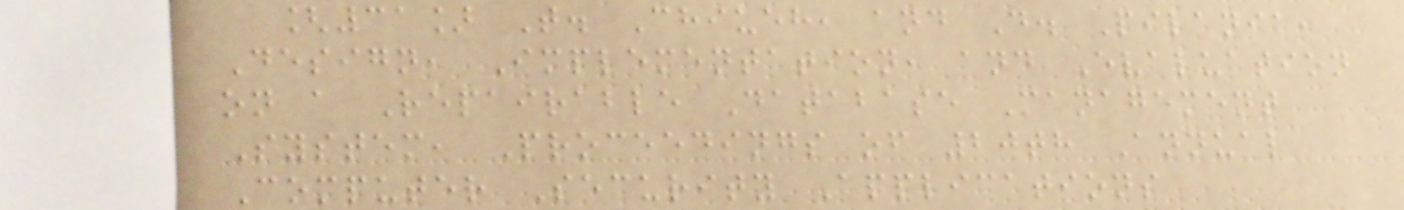[31] T. Chiueh, and D. Pilania,
Design, Implementation, and Evaluation
on a Repairable Database Management
System, Proceedings of 20th Annual
Computer Security Applications
